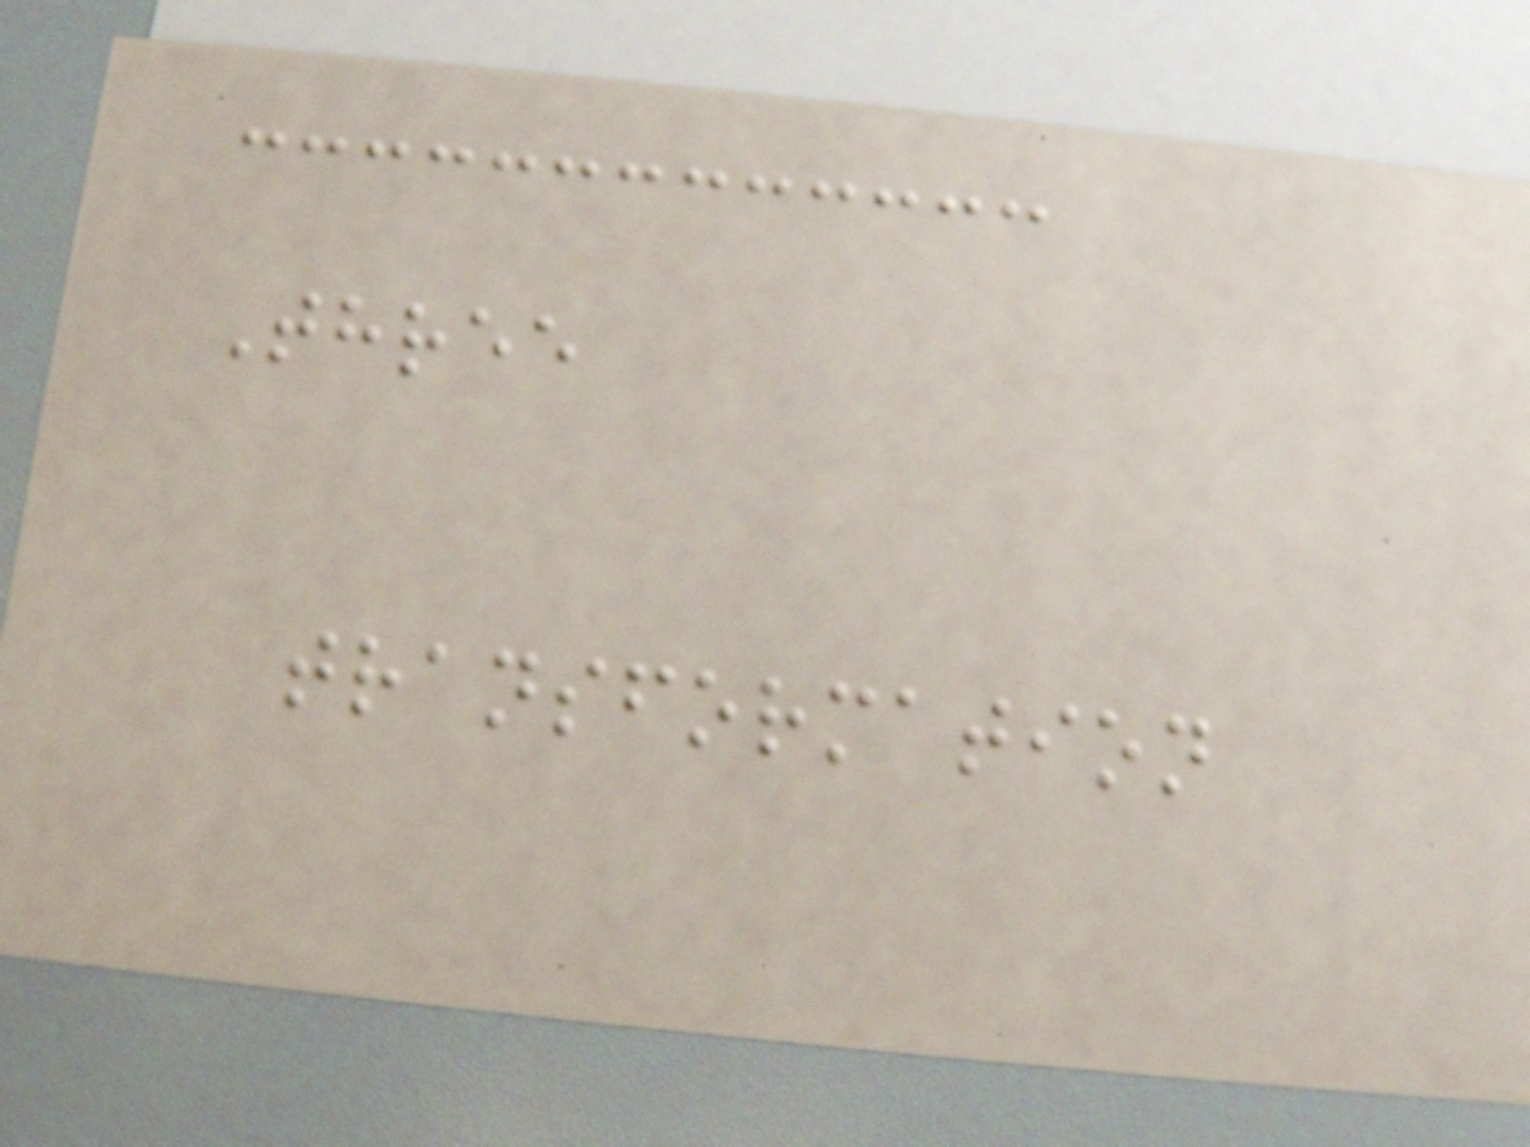Three
transformation
